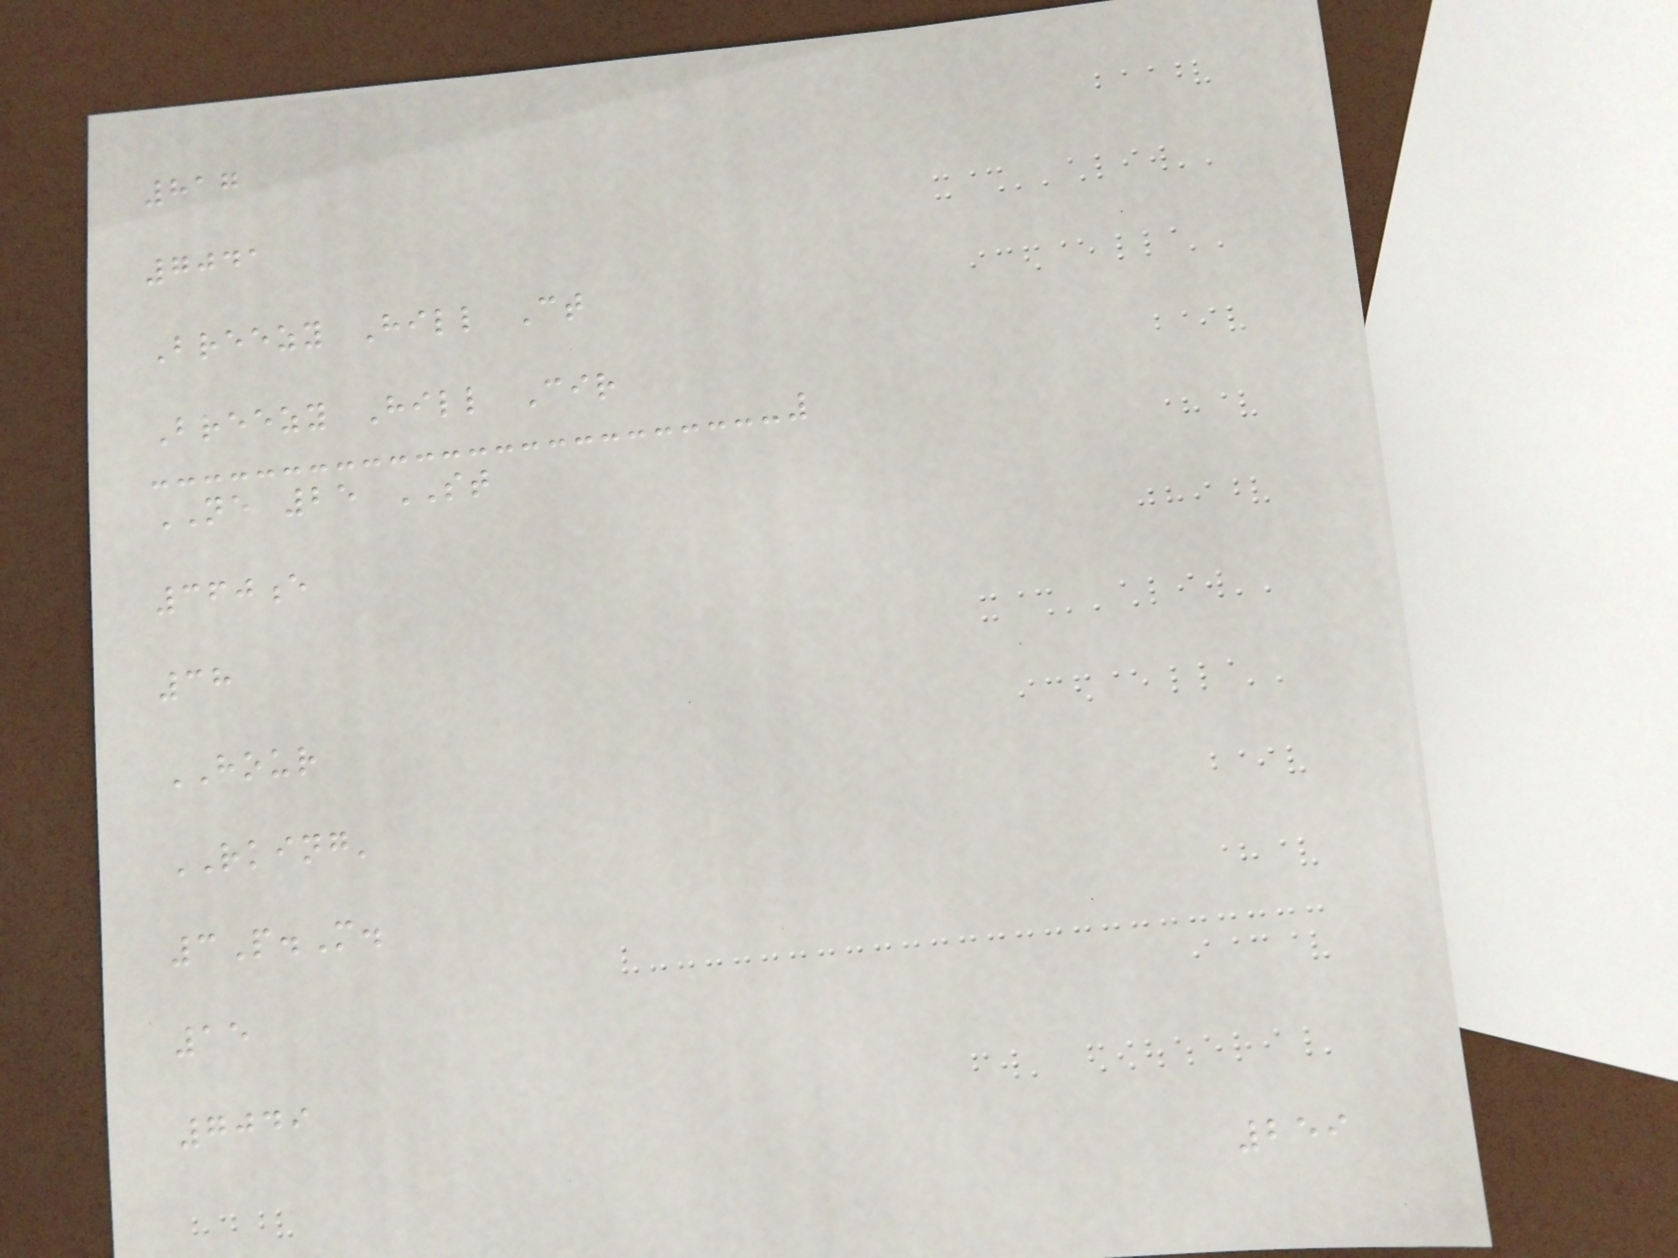817
7041
Breezy Hill Ct
Breezy Hill Cir
NE 25 ST
360e
38
HOUR
RKING'
3P.M.
15
7049
259
